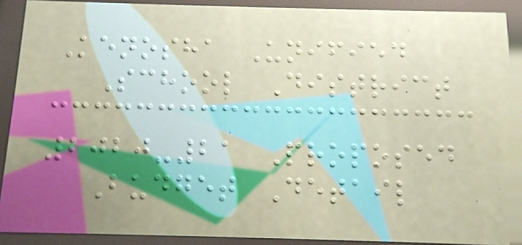Kenosha Unified
School District
2020-21 Proposed
Budget Detail
